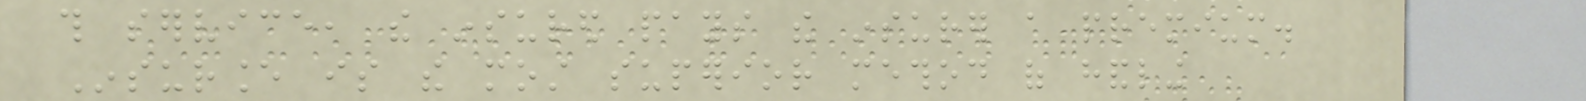this service, the insured pays the insurer a premium.
Insurance is the most superior method of handling
